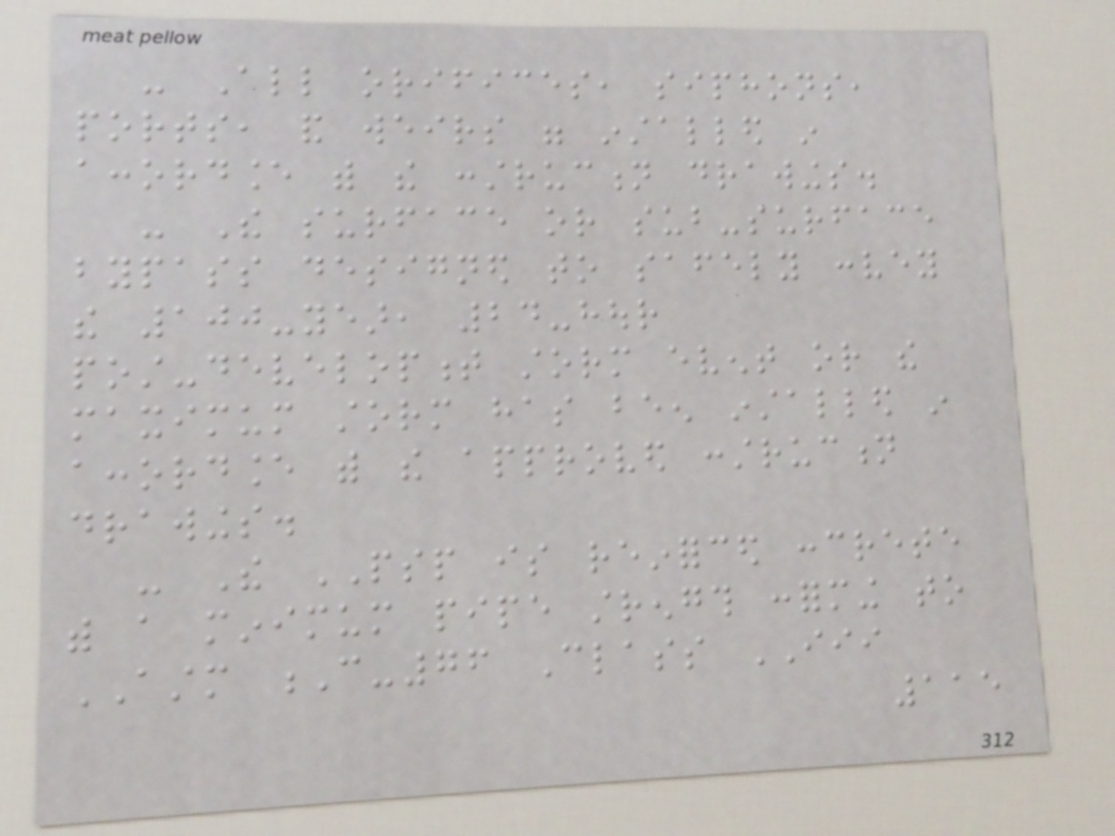- All orifices, siphons,
ports, and weirs were installed in
accordance with the construction drawings.
- The surface or sub-surface
bypass designed to safely convey
the 100-year, 24-hour
post-development storm event or the
maximum storm has been installed in
accordance with the approved construction
drawings.
- The PSP is reinforced concrete
with a minimum pipe strength conforming to
ASTM C-76 Class III
115
